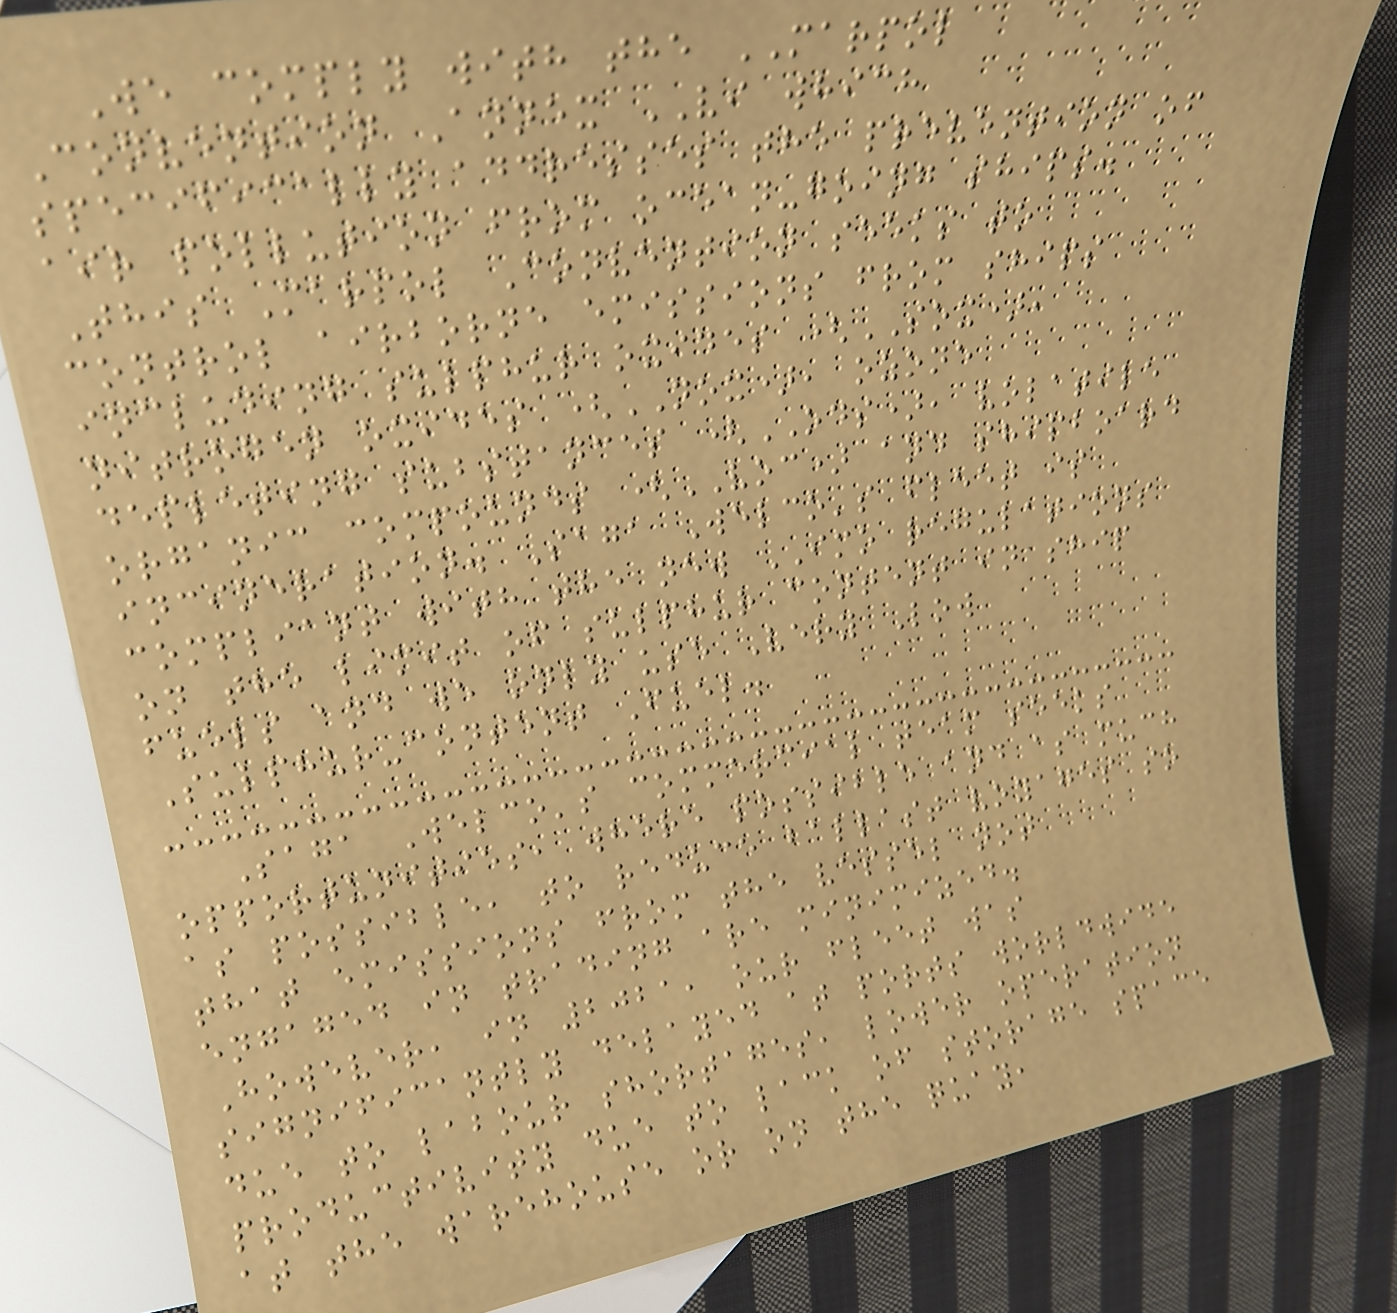We comply with the MARPOL
Convention Annex VI which
specifically addresses the prevention of
air pollution from ocean-going ships.
This Marpol Convention seeks to
control airborne emissions from ships
including sulphur oxides (SOX),
nitrogen oxides (NOX), ozone
depleting substances (ODS), volatile
organic compounds (VOC) and shipboard
incineration. Saga Welco's fleet is
compliant with the new IMO regulations
on the limit of sulphur content in ship
fuels and we only use Very Low
Sulphur-content Fuel.
Saga Welco's commercial team seeks
opportunities, where possible and as much
as possible, to reduce ballast voyages so
that emissions from the vessel not
engaged in trading are minimized.
However, in 2021, our fleet was
significantly delayed at ports worldwide
due to labour shortages, lower operation
productivity due to lack of storage space
at the warehouse or on the quay,
